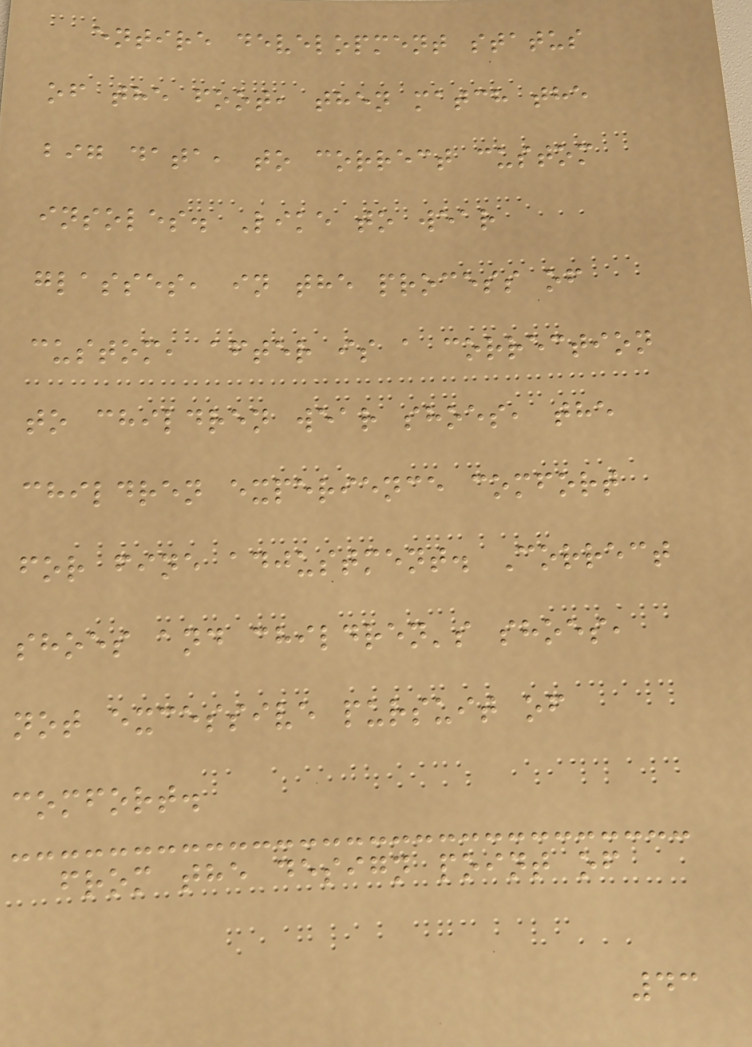entire development status
of the foot, then match the
big data, to correct custom
insoles. Like to wear
glasses, in the process of
custom, after is a correction
to children wear shoes, the
children experience comfort
for fine adjustment. Correct
shoes and children's shoes,
not excessive pursuit of
comfort.
from the design point of
43
